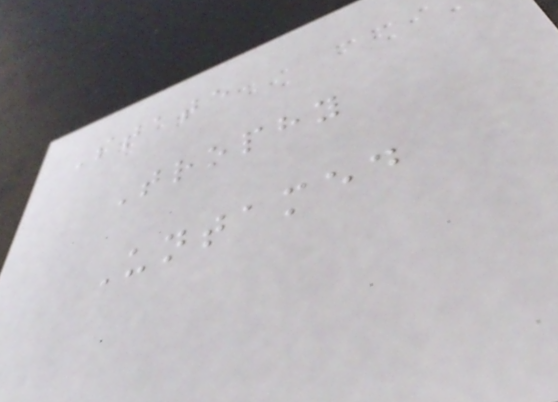State
Trophy
Untamed
